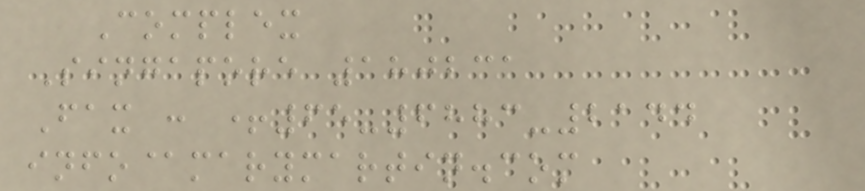Complex
Singapore 180231
Fax : +65-6883-2144
info@marymartin.com
